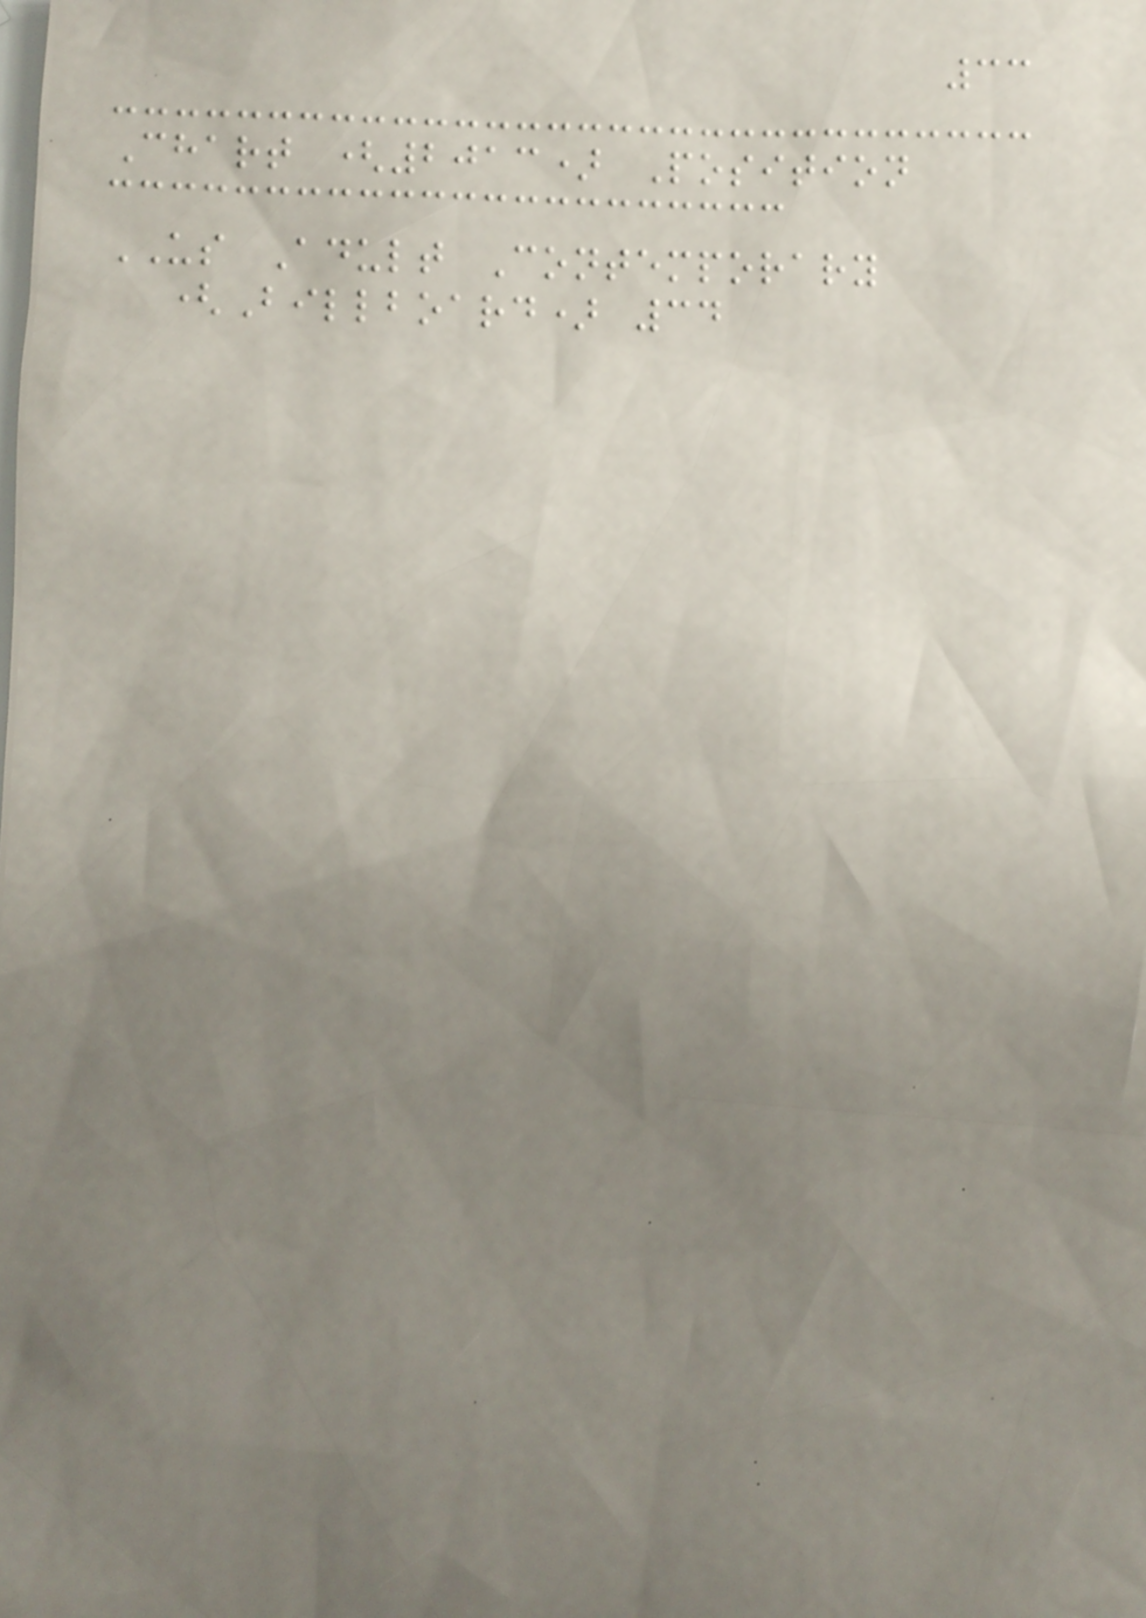33
Chart (2013) Position
US Adult Contemporary
(Billboard) 34
